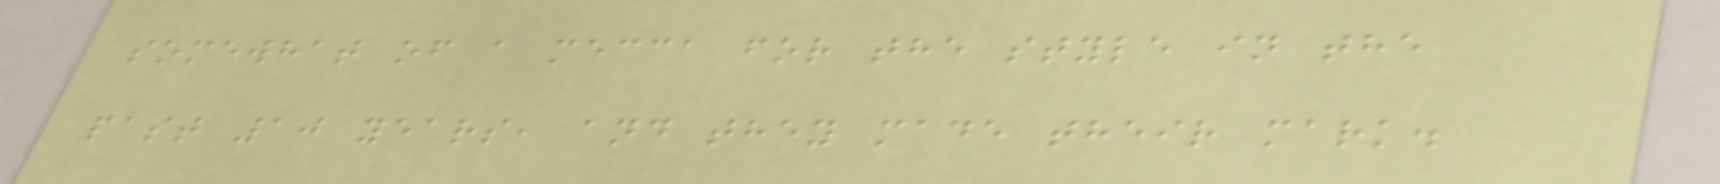somewhat of a mecca for the style in the
past 10 years, and they made their mark.
